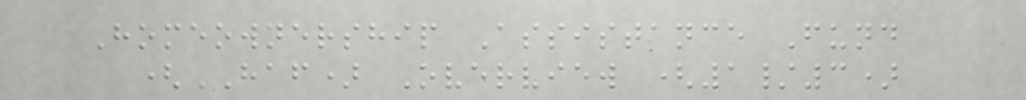Homeownership Assistance Fund
(HAF) Overview (1/3)
